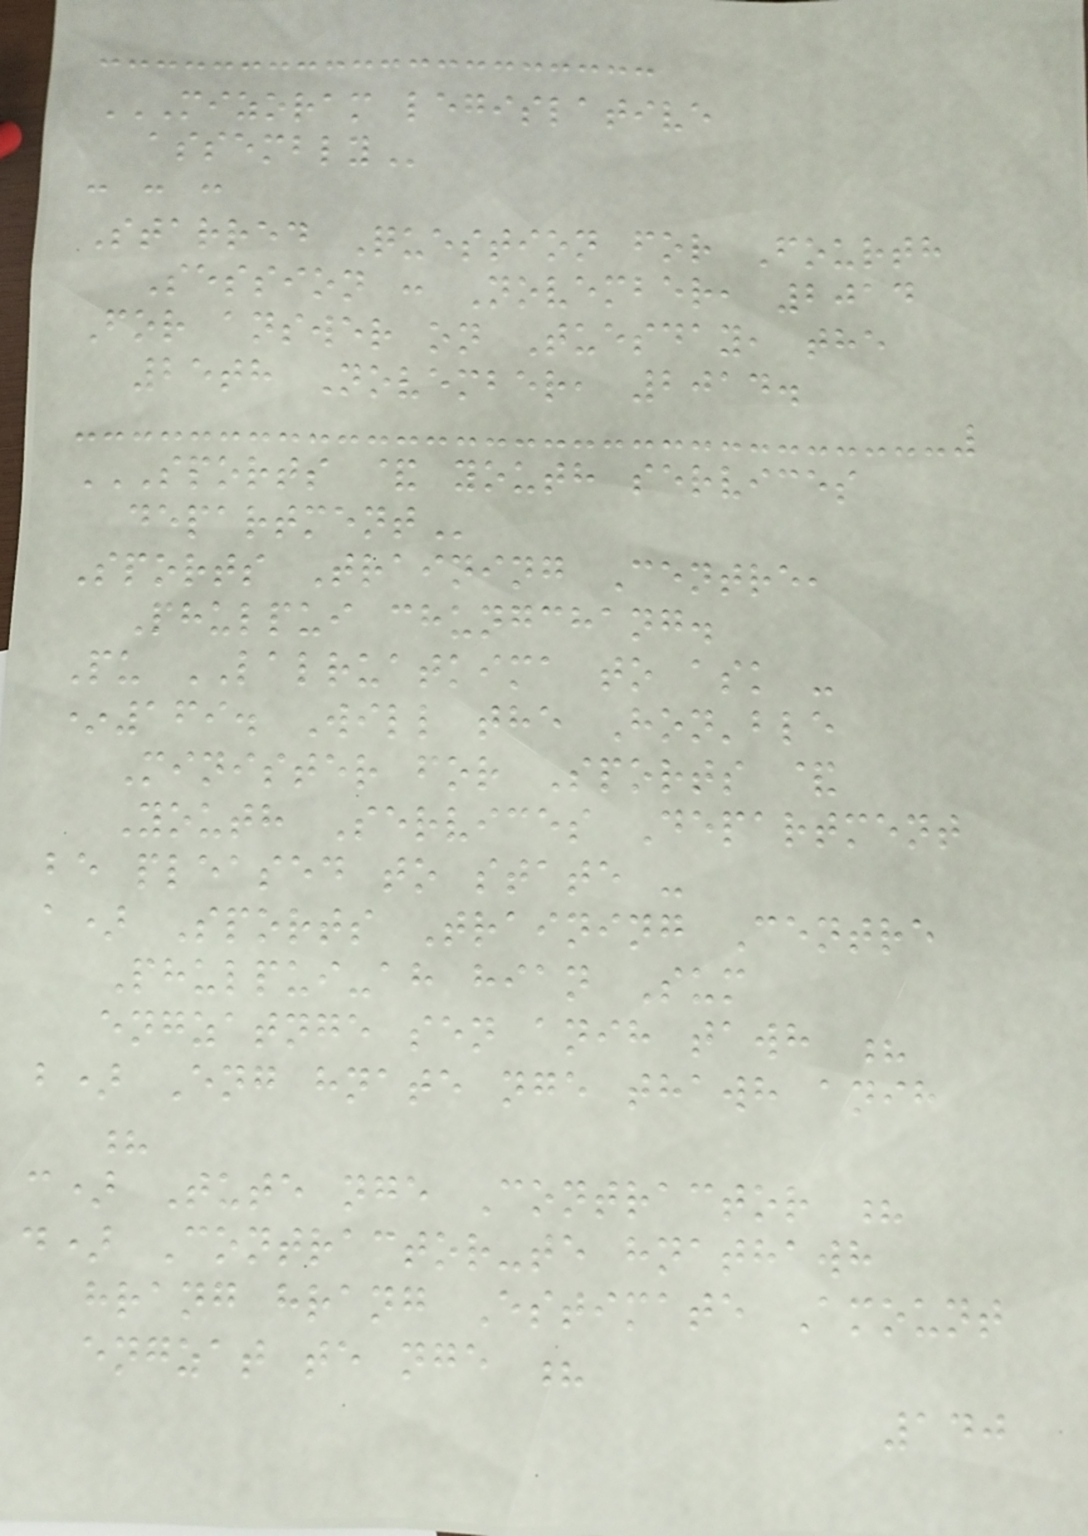MIZORAM LEGISLATIVE
ASSEMBLY
: : :
Starred Question for Fourth
Session : November, 2014
For answer on Tuesday, the
25th November, 2014.
SPORTS & YOUTH SERVICES
DEPARTMENT
Sports Training Centre,
Phulpui chungchang.
Pu LALRUATKIMA to ask -
*169. Will the Hon'ble
Minister for Sports &
Youth Services Department
be pleased to state -
a) Sports Training Centre
Phulpui-ah hian Sum
engzatnge sen anih tawh ?
b) Eng hnate nge thawh anih
?
c) Tute nge Contractor ?
d) Contractor-te hnathawh
hrang hrang Estimate Amount
engzat te nge ?
140
